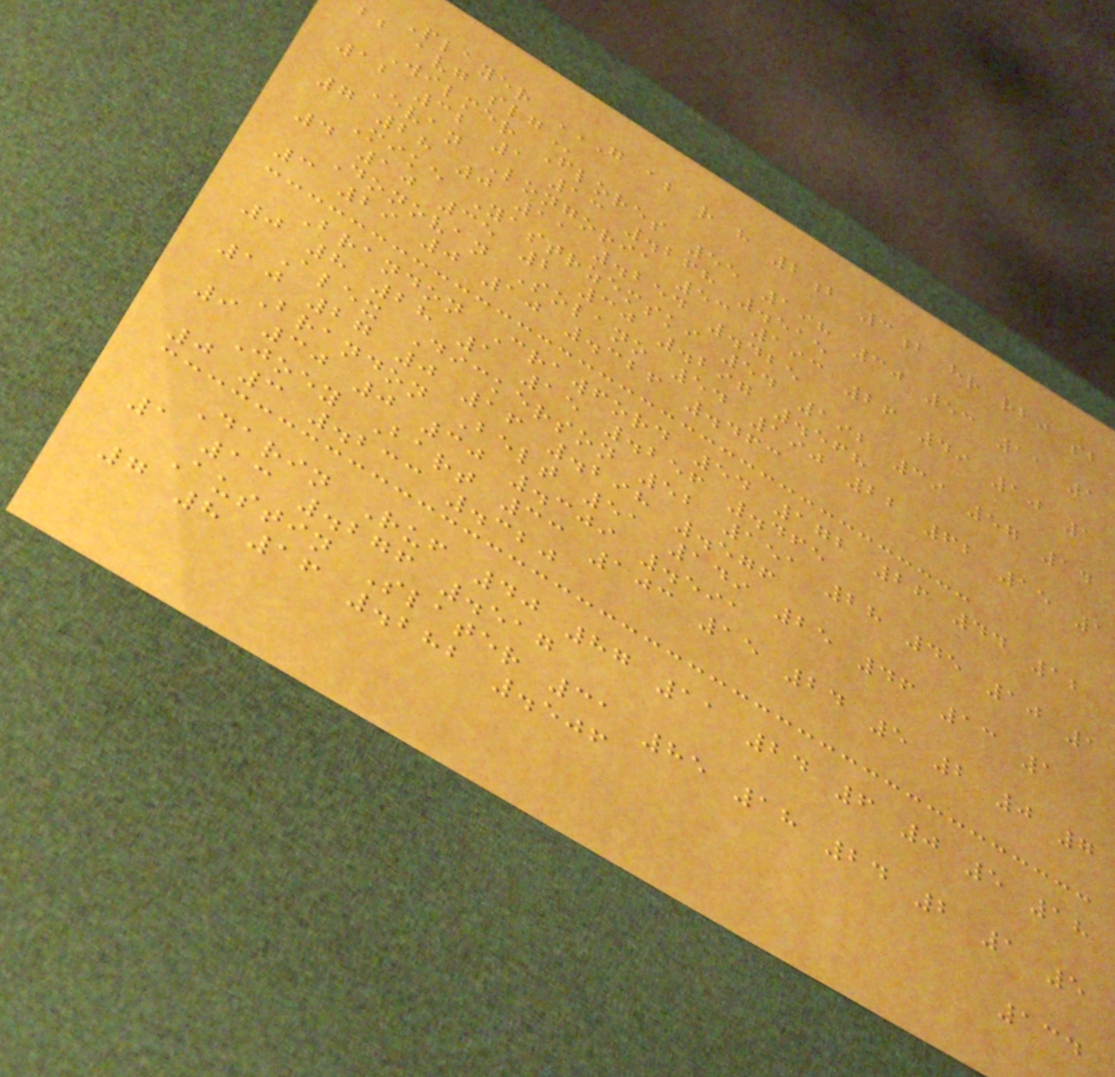Player G AB R H 2B 3B HR RBI SB
BB AVG SLG
Wilmer Flores 55 198 30 53 11 1
12 32 1 13 .268 .515
Evan Longoria 53 193 26 49 10 1
7 28 0 11 .254 .425
Mike Yastrzemski 54 192 39 57 14
4 10 35 2 30 .297 .568
Donovan Solano 54 190 22 62 15 1
3 29 0 10 .326 .463
Brandon Crawford 54 172 26 44 12
0 8 28 1 15 .256 .465
Alex Dickerson 52 151 28 45 10 1
10 27 0 16 .298 .576
Brandon Belt 51 149 25 46 13 1
9 30 0 30 .309 .591
Joey Bart 33 103 15 24 5 2 0 7
0 3 .233 .320
Darin Ruf 40 87 11 24 6 0 5 18
1 13 .276 .517
Austin Slater 31 85 18 24 2 1 5
7 8 16 .282 .506
134
